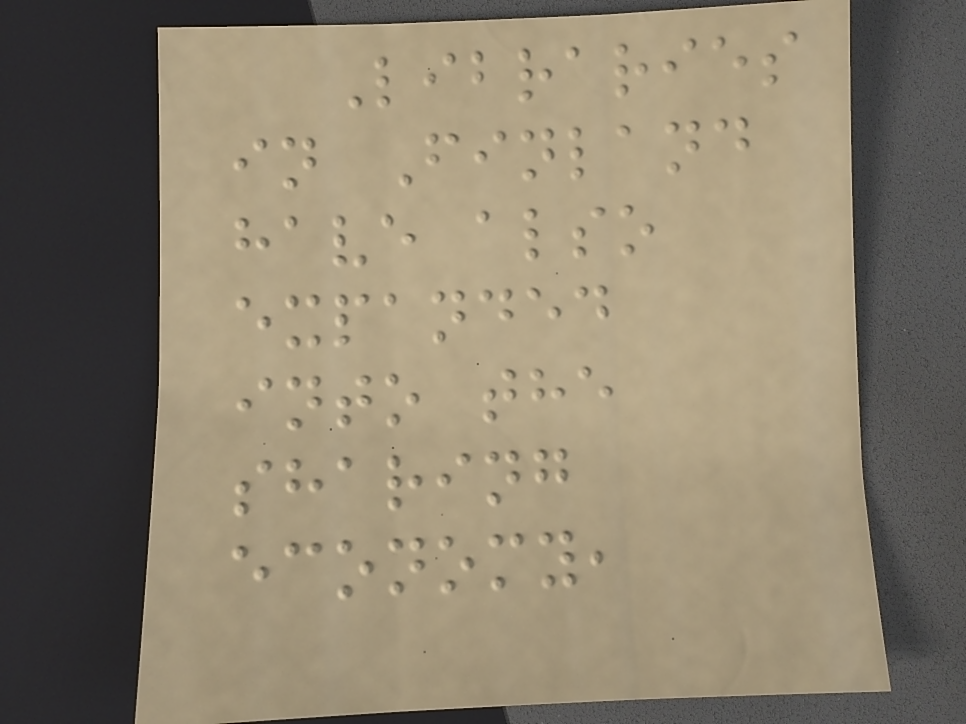Libraries
in Finland
have also
expanded
into the
sharing
economy,
